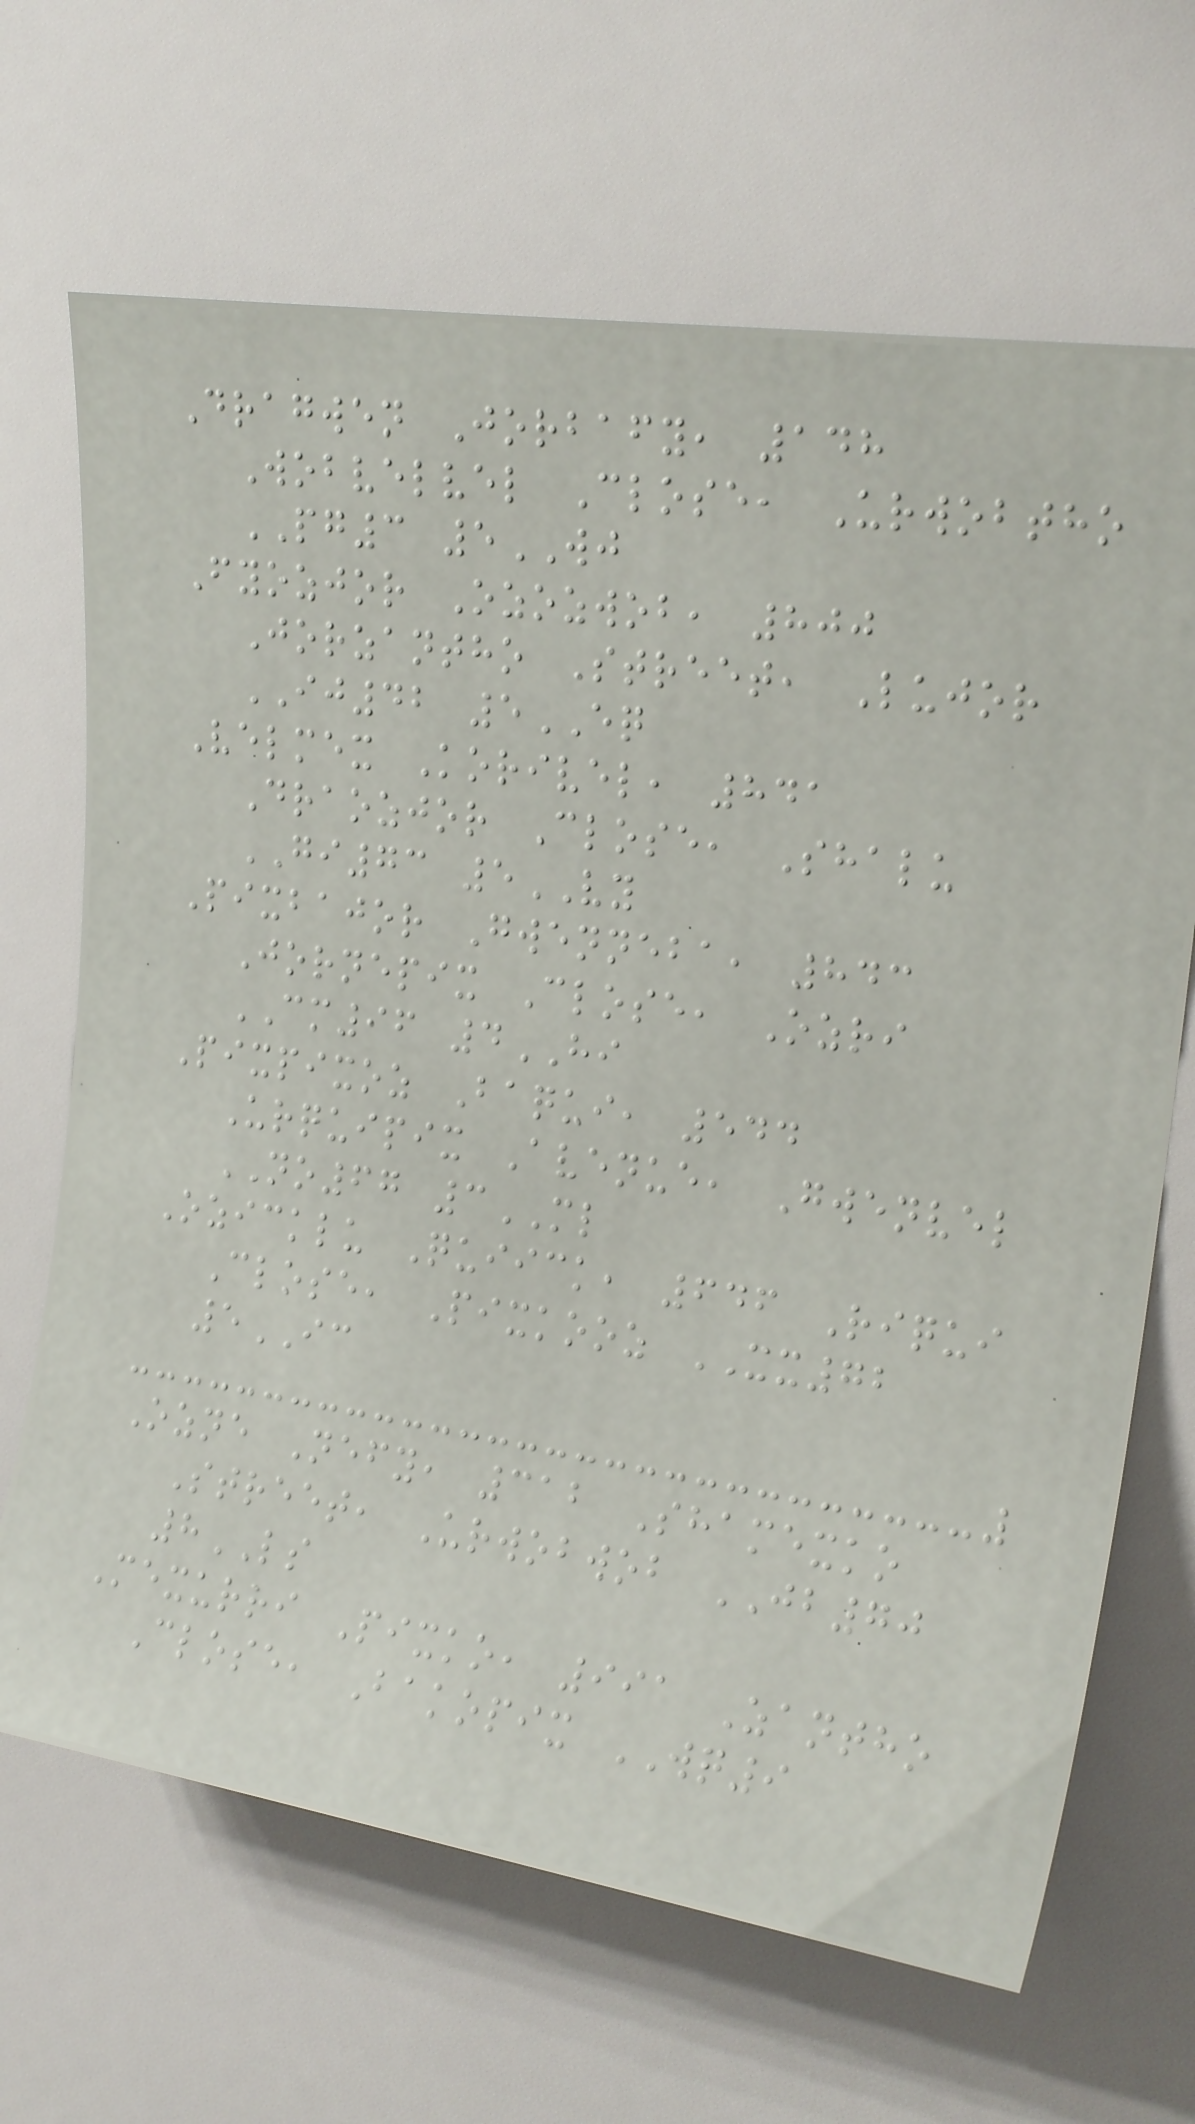Dragwen Jorbafy, 148
Wobvelvel Close, Urwobtho
PG3 5WJ
Fyozjor Ozozwob, 800
Jorzantho Street, Lujor
IJ42 5EQ
Velmex Korivel, 841
Draozjor Close, Shalu
GI73 5VY
Pixbajor Gwenneba, 843
Jornepix Close, Ozri
CM96 4HI
Pixpixoz Baqui, 544
Urquipix Avenue, Gwenvel
NO67 3ML
Ozicklu Quiick, 646 Riqui
Close, Pixkooz XX72
5IC
Ozne Nefy, 312 Shamexko
Street, Urwobwob JB70
8LS
Mexurri Pixko, 991 Zantho
Close, Bakopix WQ9
